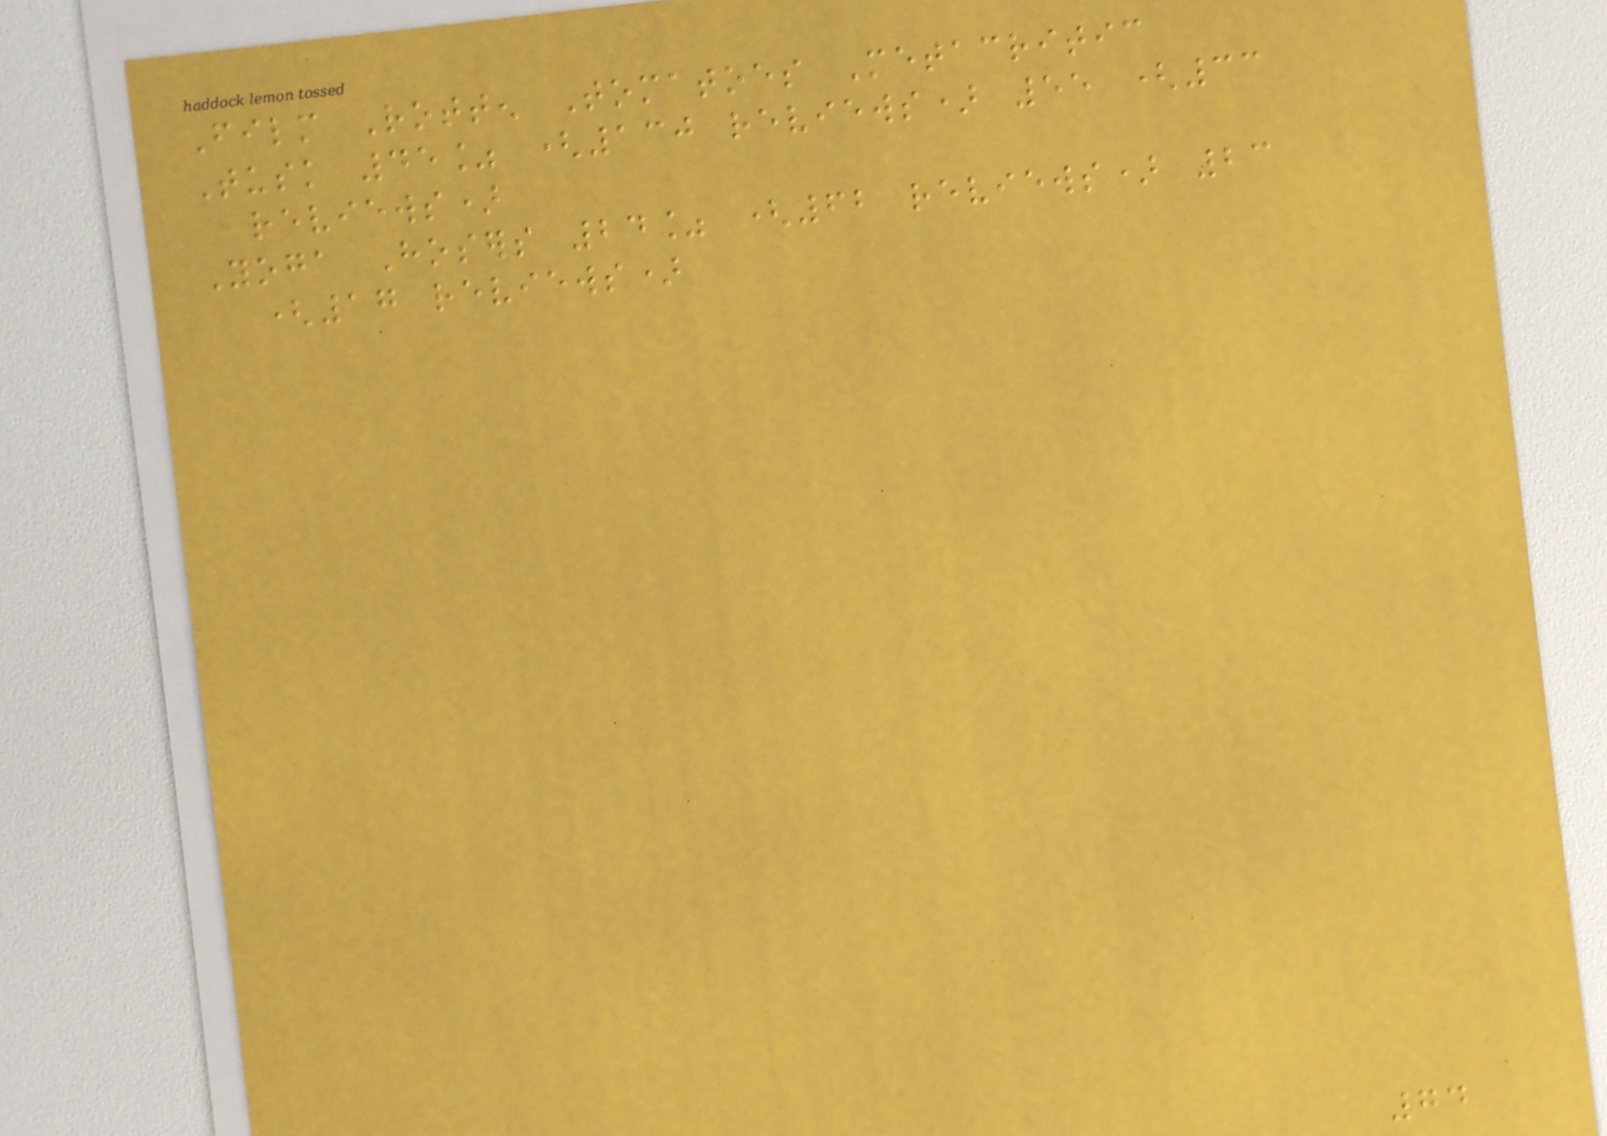Film Rotten Tomatoes Metacritic
Tusk 45% (130 reviews) 55 (33
reviews)
Yoga Hosers 24% (62 reviews) 23
(17 reviews)
74
